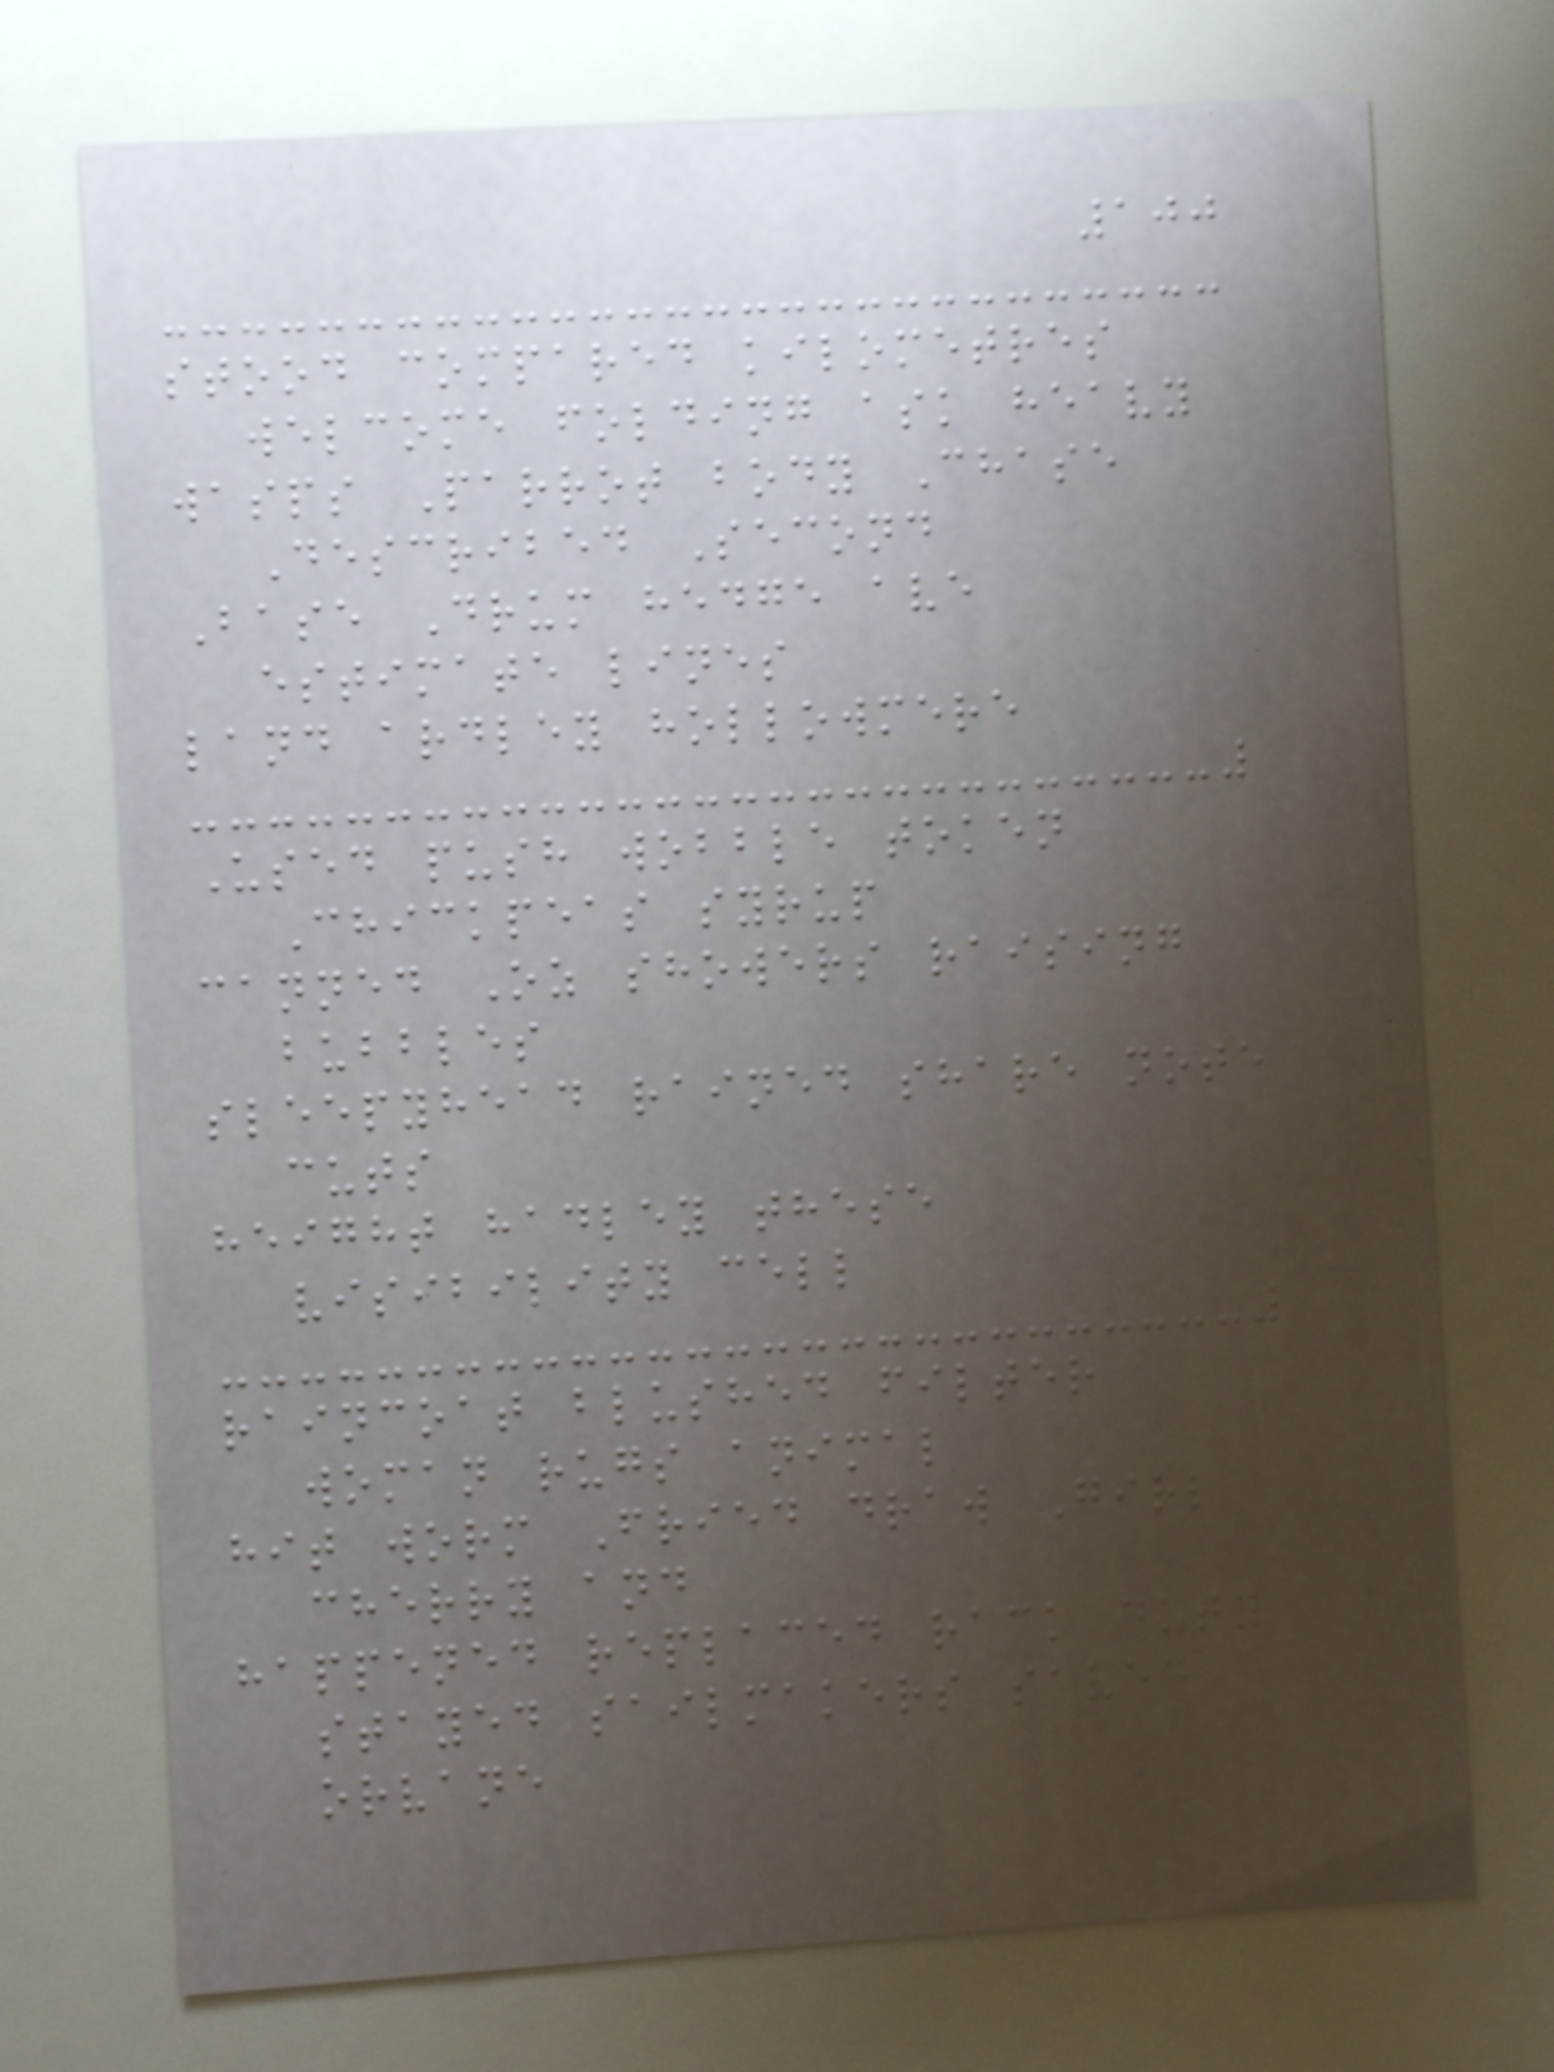100
stood compared kilometres
welcome folding ask heavy
wasps Parrot body Chase
Described Second
Base Drum hedge ave
estimate lines
land ardley hollowmere
Used push wobble token
Chickpeas syrup
canned Oz showers raising
bubbles
sleepyhead rained share note
cuts
height hadley these
visibility cell
raincoat blushed filter
woman rugs animal
hit worm Fried draw Girl
cherry and
happened replaced rack duty
stayed sailmakers saved
orvane
